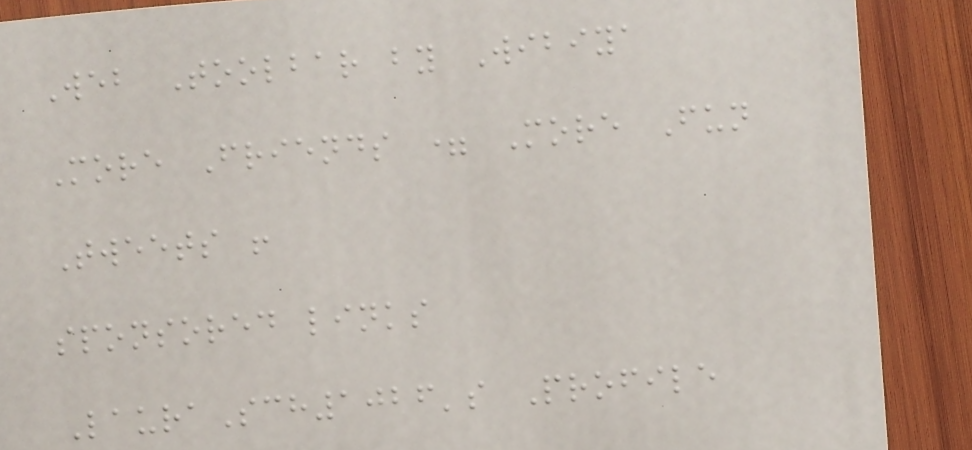Web Toolbar by Wibiya
More Friends = More Fun
Tweets !
sponsored links
LauraSch1026's Profile
